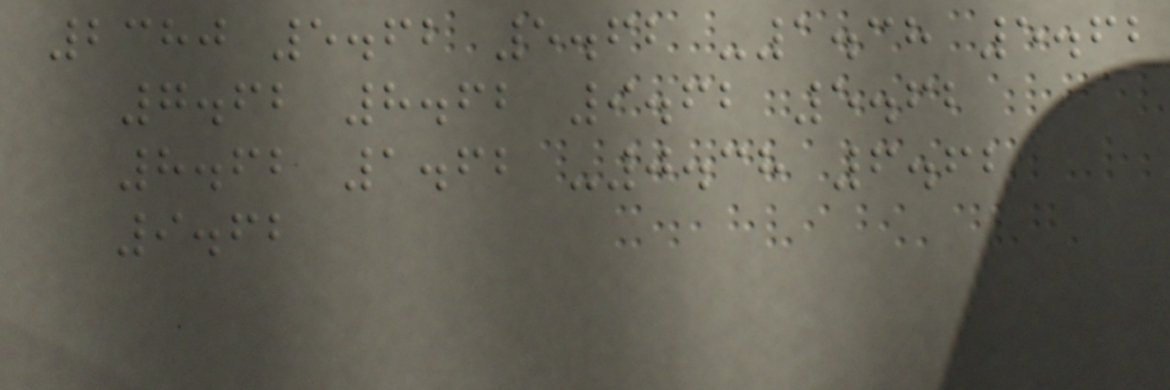2380 5.62 5.62 -1.38 5.62
7.62 8.62 9.62 5.62
8.62 1.62 -0.38 6.62
9.62
